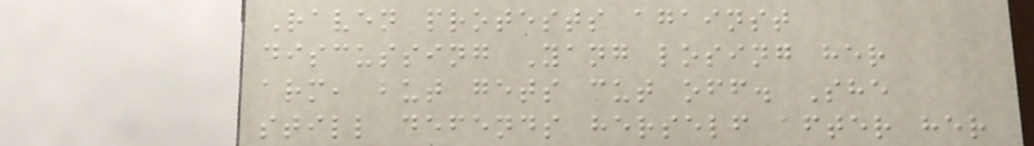Raven protests against
discussing Yang losing her
arm, but gets cut off. She
still defends herself after her
